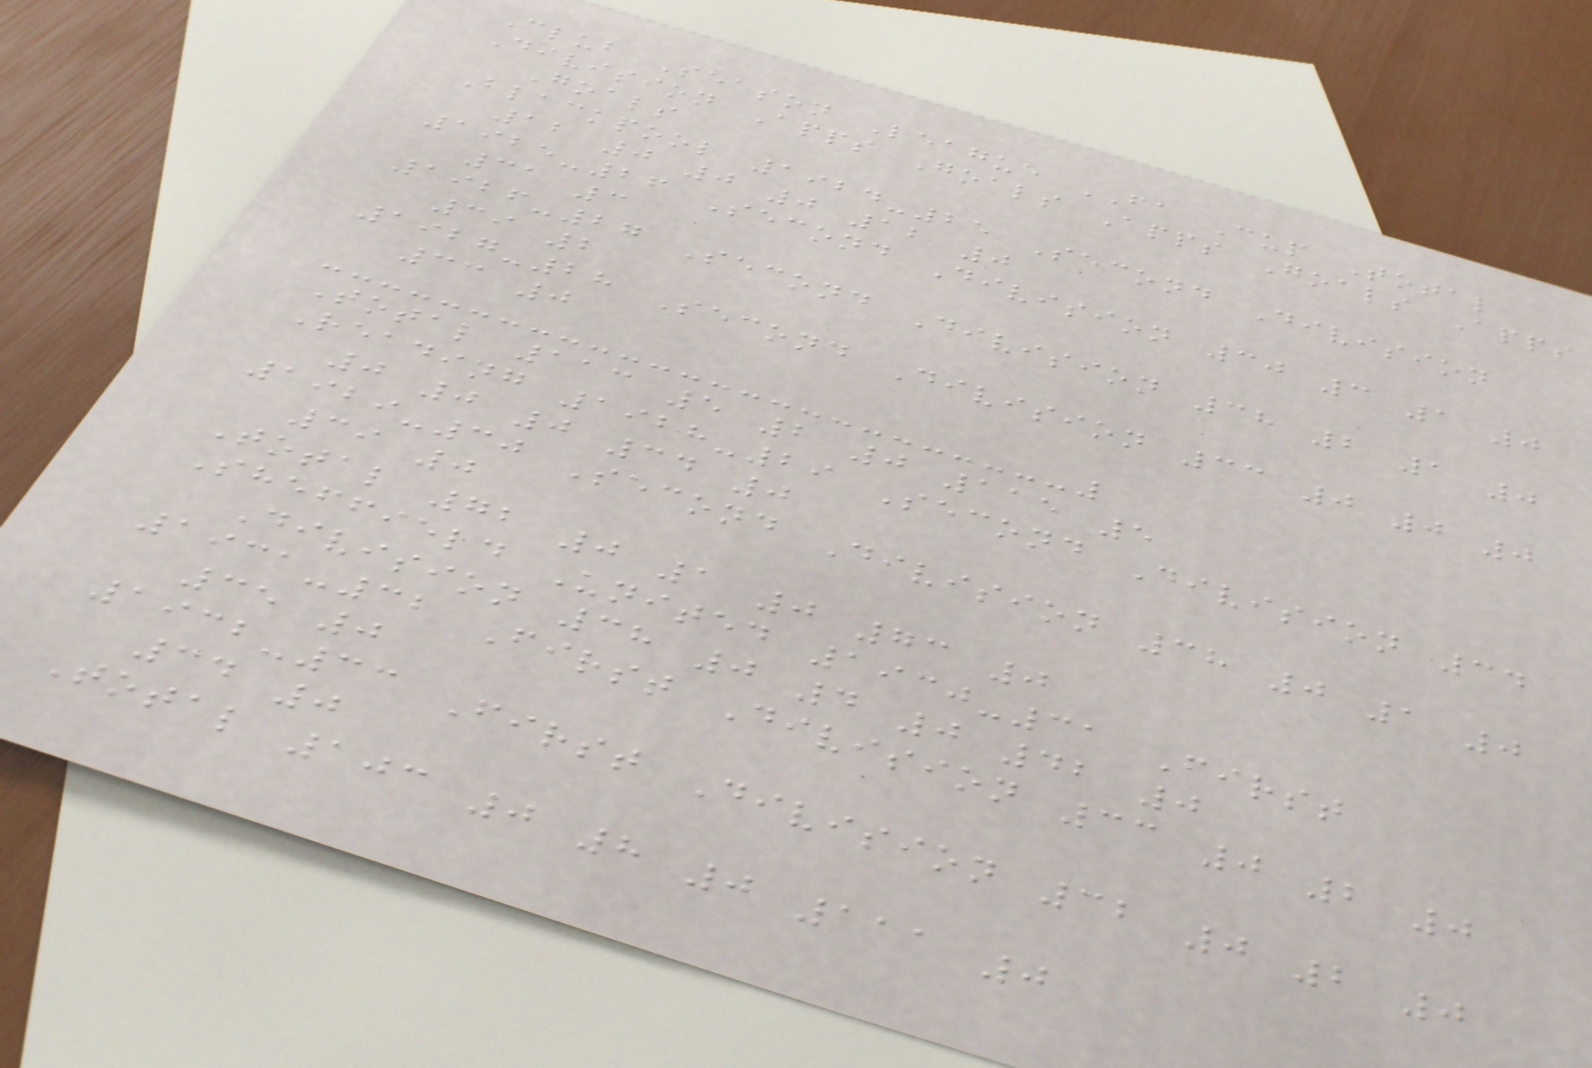Club Season League FA Cup Total
Division Apps Goals Apps Goals Apps
Goals
Blackpool 1924-25 Second Division
12 0 0 0 12 0
1925-26 Second Division 30 3 1 0
31 3
1926-27 Second Division 38 2 1 0
39 2
1927-28 Second Division 33 0 0 0
33 0
Total 113 5 2 0 115 5
Reading 1928-29 Second Division 34
0 0 0 34 0
1929-30 Second Division 38 0 1 0
39 0
Total 72 0 1 0 73 0
Sheffield United 1930-31 First
Division 38 0 4 0 42 0
1931-32 First Division 33 0 2 0
35 0
1932-33 First Division 32 0 2 0
34 0
Total 103 0 8 0 111 0
